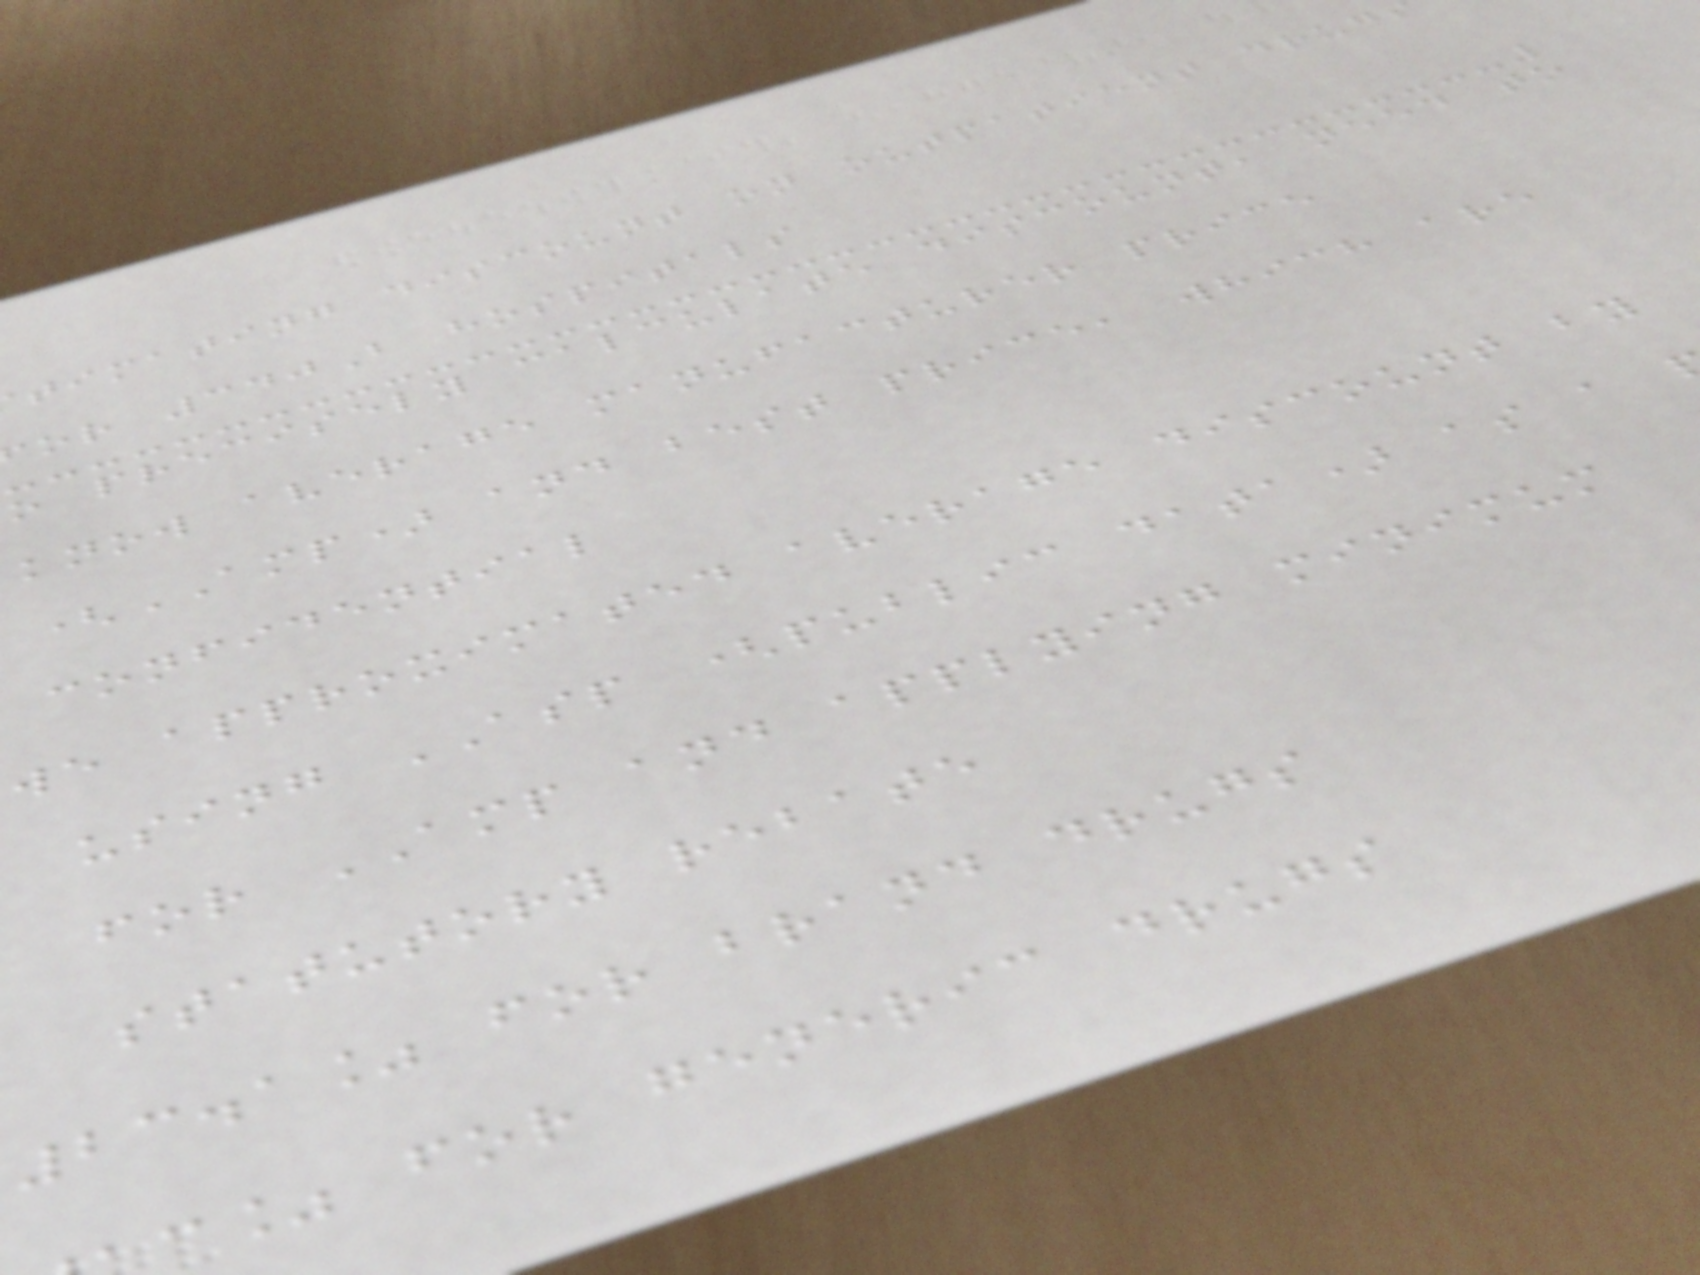timating discount on outpatient drug
or 340B hospitals
o precisely calculate discount, need to
know average manufacturer price
(AMP) and best price, which are
confidential
we approximated average discount by
using ASP (public data) as a
for AMP and applying minimum
statutory rebate
23.1% for brand drugs
c% for generic drugs
